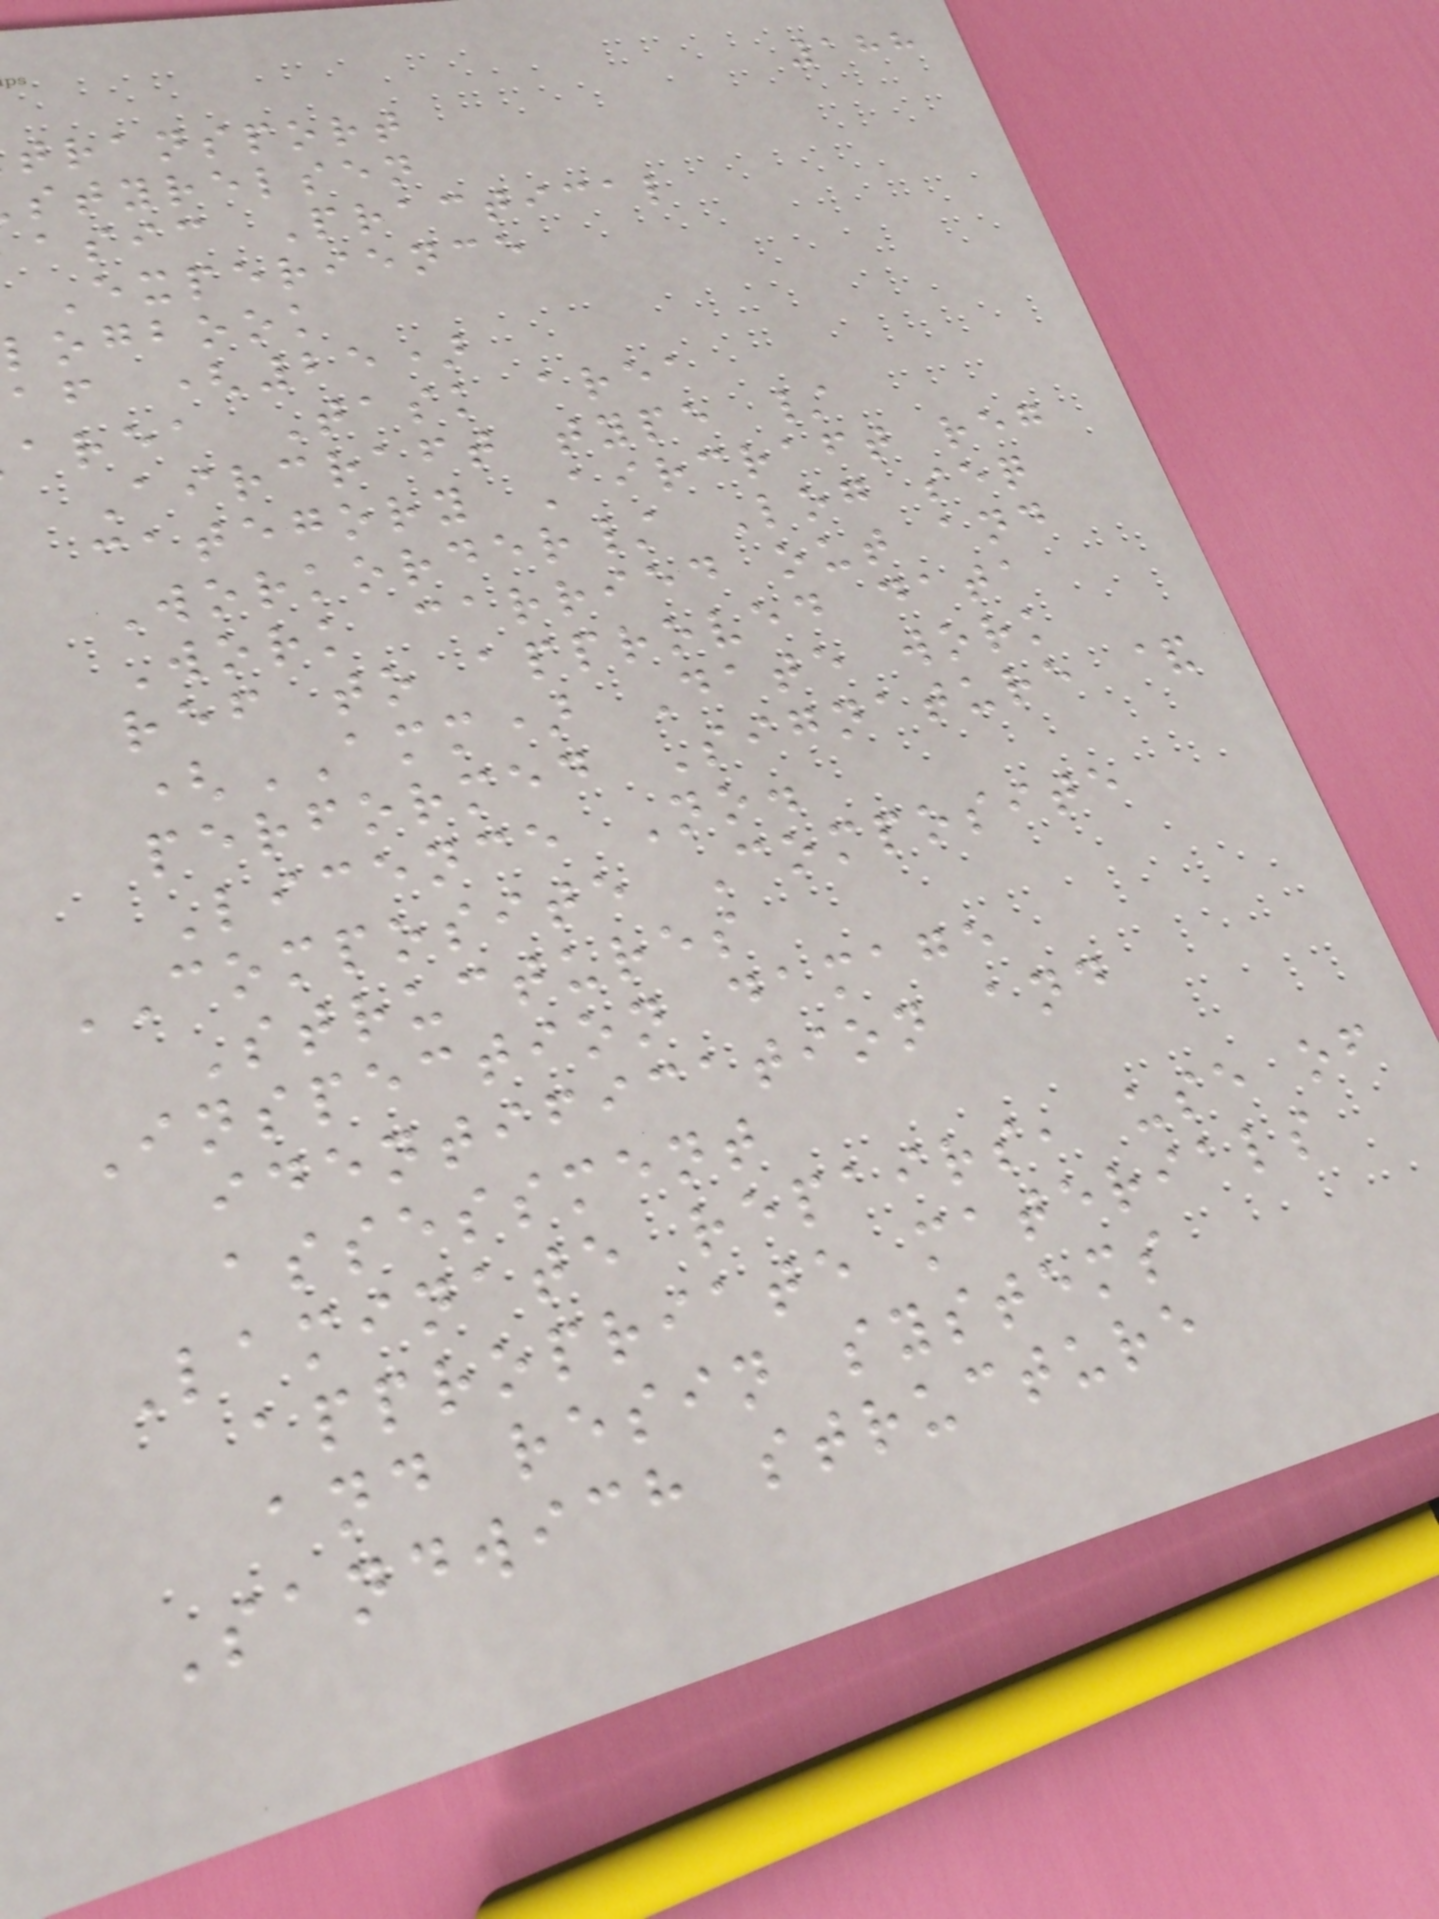188
transport
styrelsen
asic Practical
Experience
logbook
af (25)
area Task area
Aircraft type /
category Aircraft reg
Workorder/ Log seq
Work carried out and
ref to approved data
(AMM) Date work
performed Signature &
Licence No.
COMPOSITE Composite
Structures
Inspection damage
identification and
assessment
Laminate repairs, use of
appropriate materials
and resin systems
Sandwich structure
